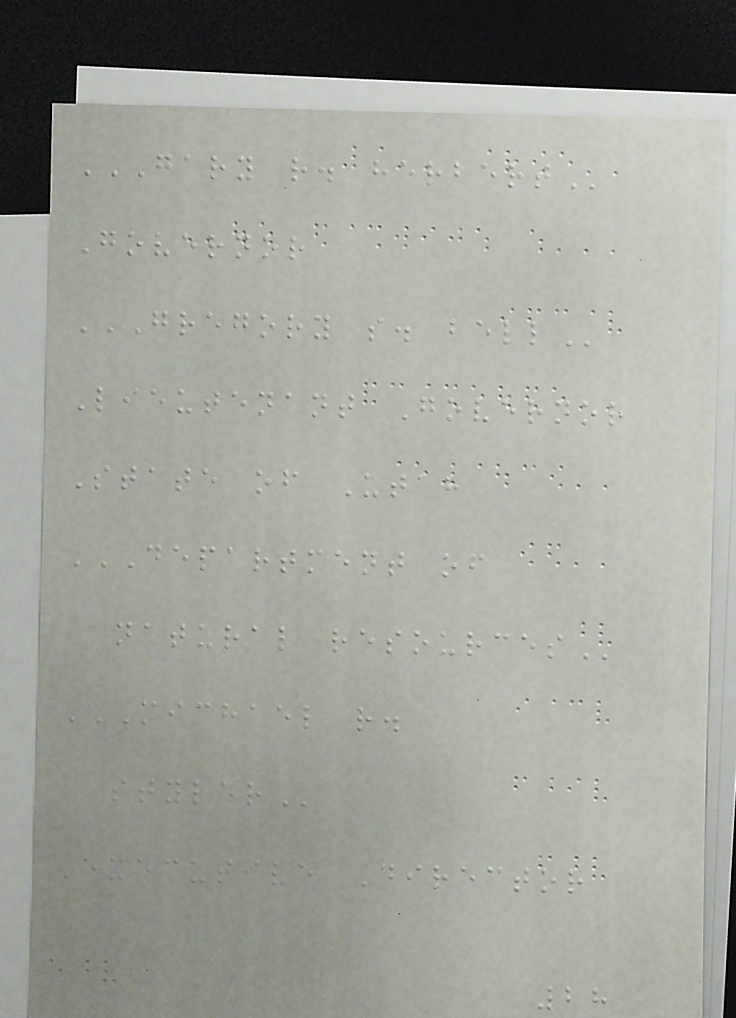GARY R. HERBERT
Governor
GREGORY S. BELL
Lieutenant Governor
State of Utah
DEPARTMENT OF
NATURAL RESOURCES
MICHAEL R.
STYLER
Executive Director
28
